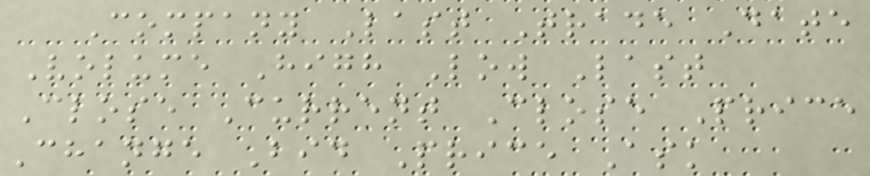Company Last Trade Date
Volume High Low Last
Close Current Close Price
Change Bid Price Ask
